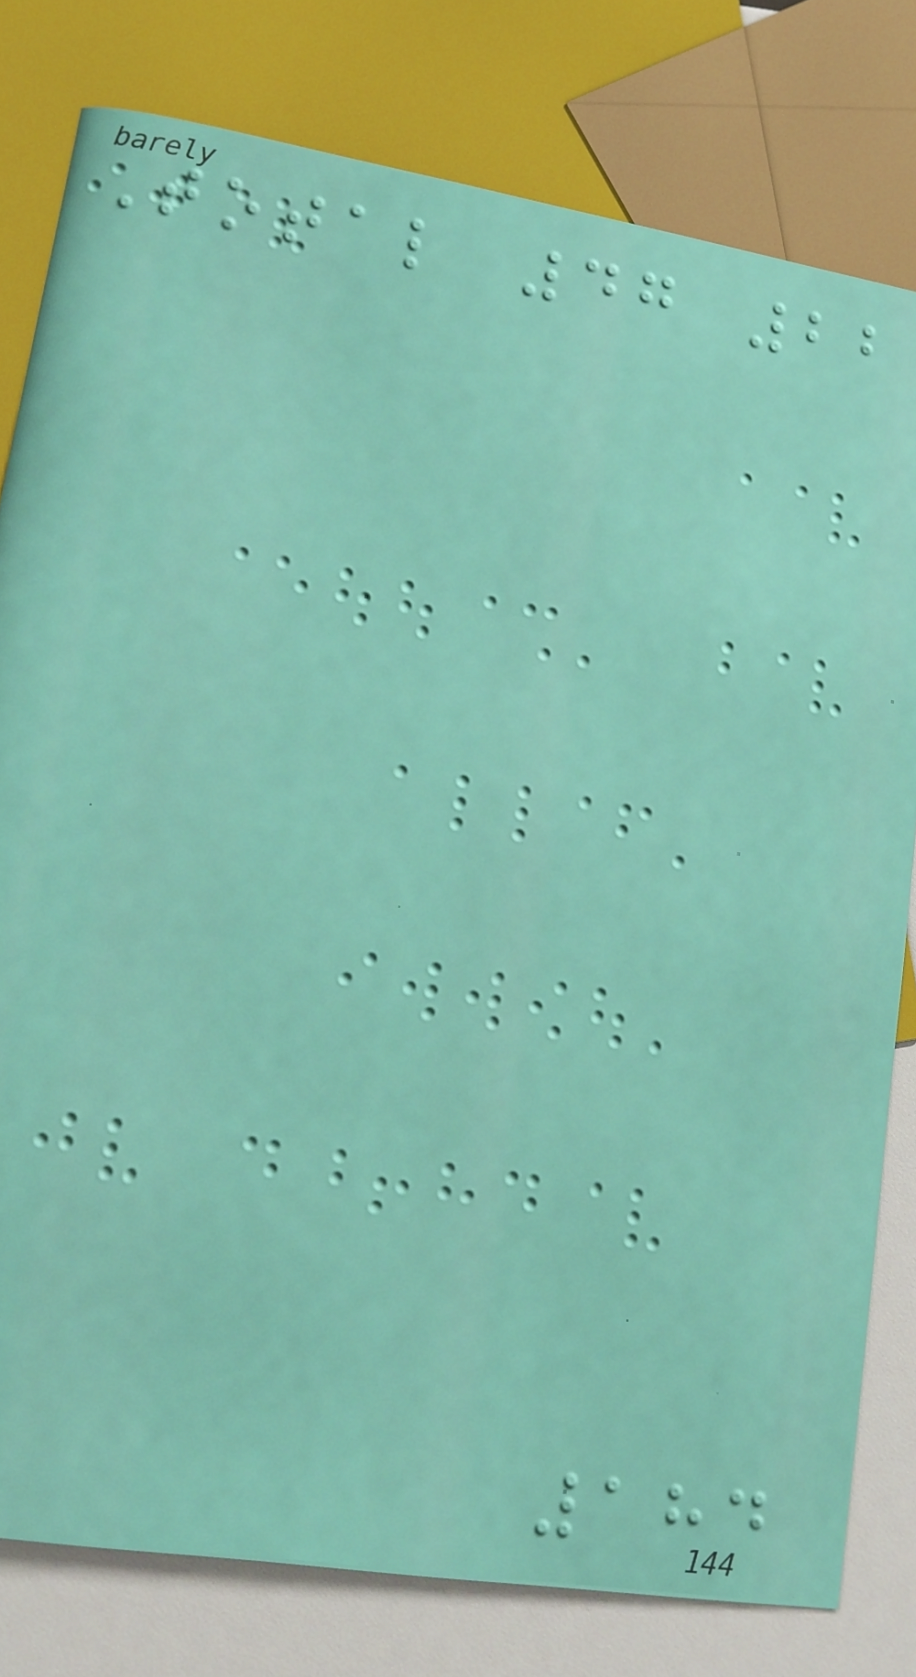Total 47 22
184
